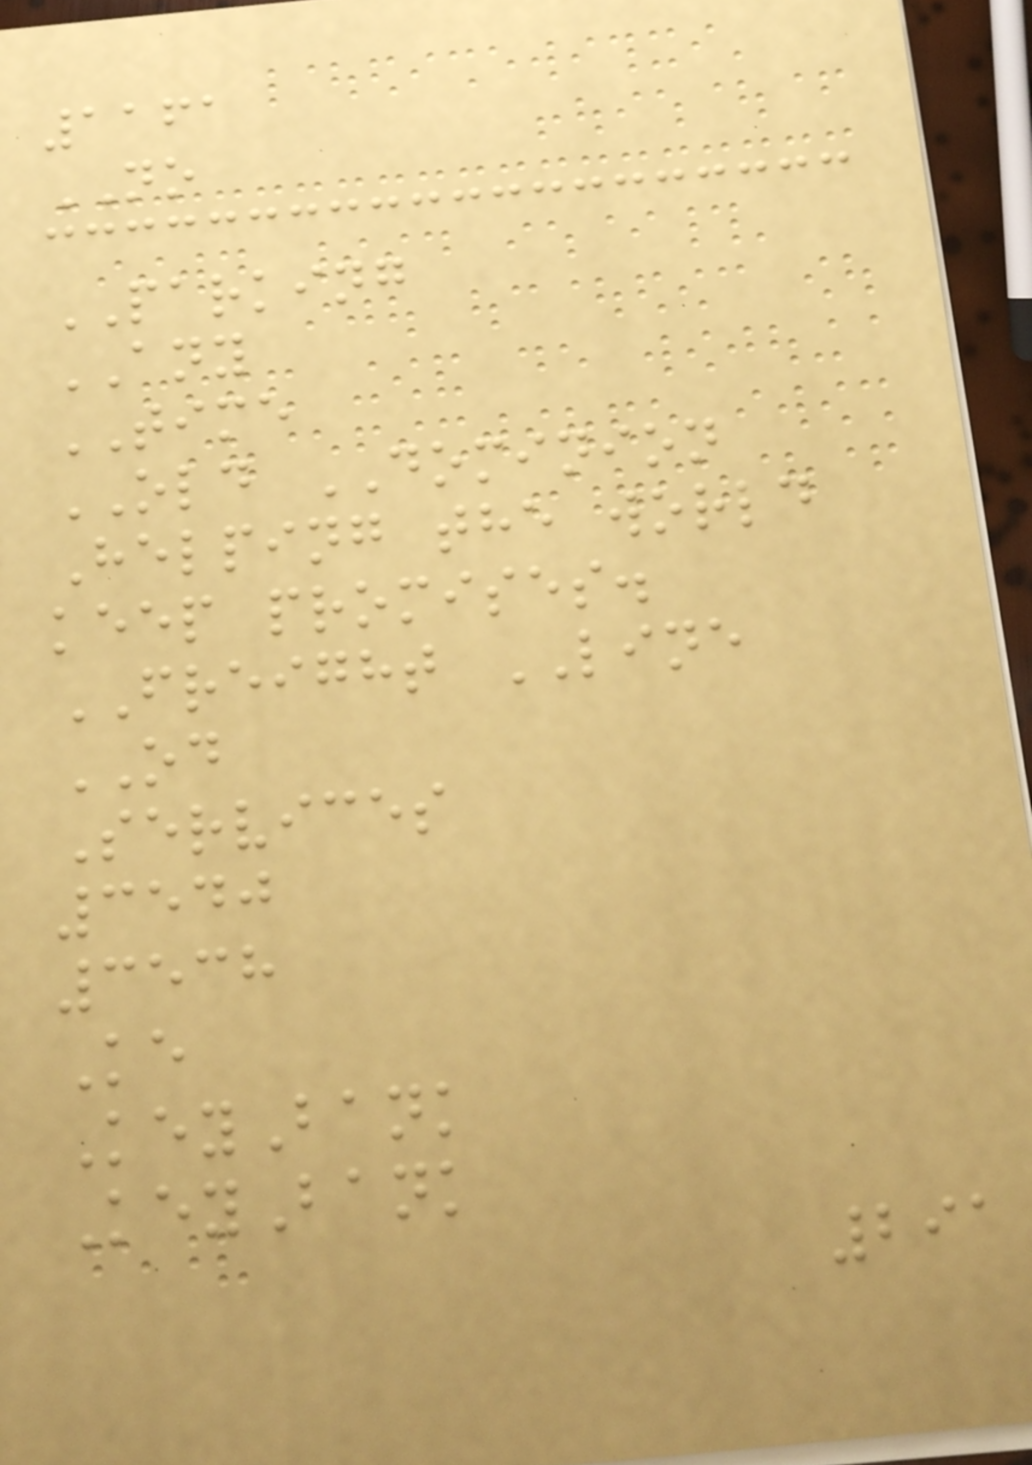1161
NO
PARKING
ANY
TIME
OLD DOMINION
Helping the world
keep promises.
FREIGHT LINE
OD
Services
3540
3538
Ke
KeyBank
KeyBank
291
